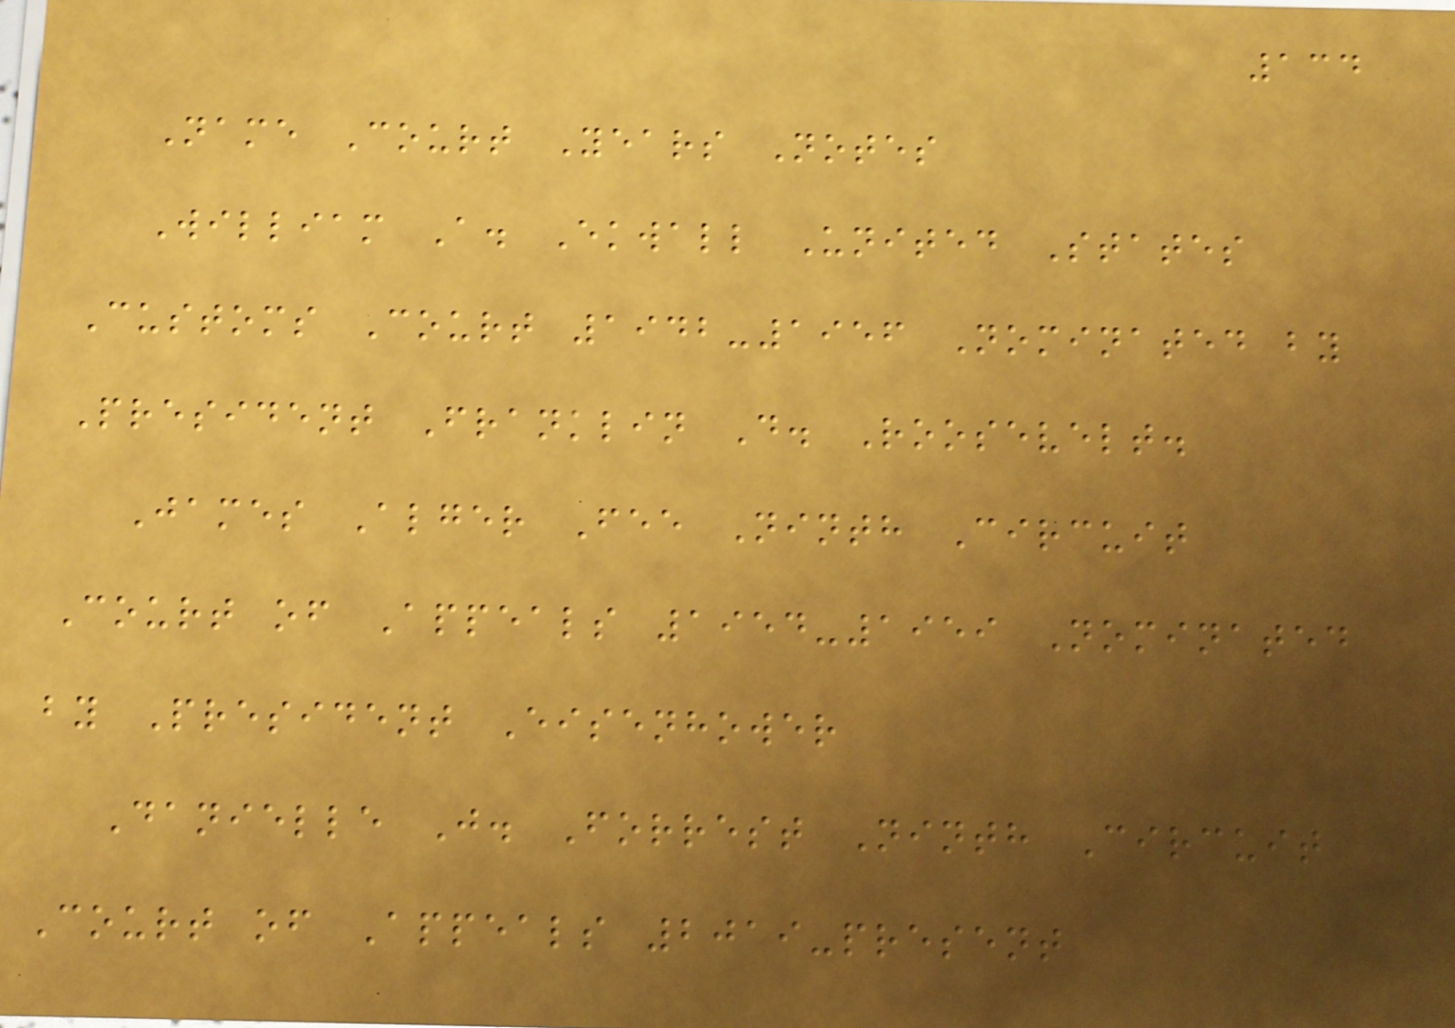134
Name Court Years Notes
William A. Ekwall United States
Customs Court 1942-1956 Nominated by
President Franklin D. Roosevelt.
James Alger Fee Ninth Circuit
Court of Appeals 1954-1959 Nominated
by President Eisenhower
Danielle J. Forrest Ninth Circuit
Court of Appeals 2019-present
